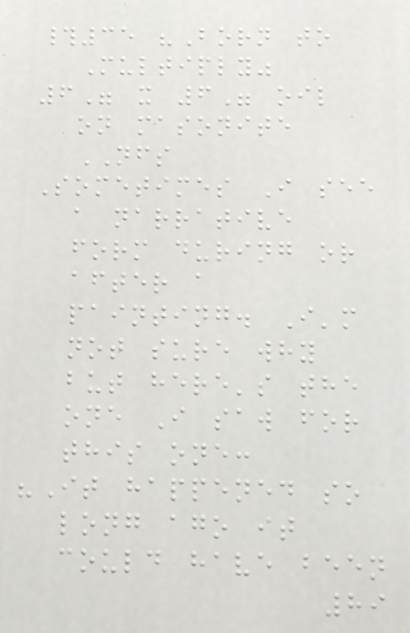#35 "Born to
Multiply"
6" x 6" oil
on masonite
NFS
Sometimes I see
a narrative
form during or
after a
painting. I'm
not sure why
but here's the
one I saw for
this one:
"It happened so
long ago it
could have been
89
